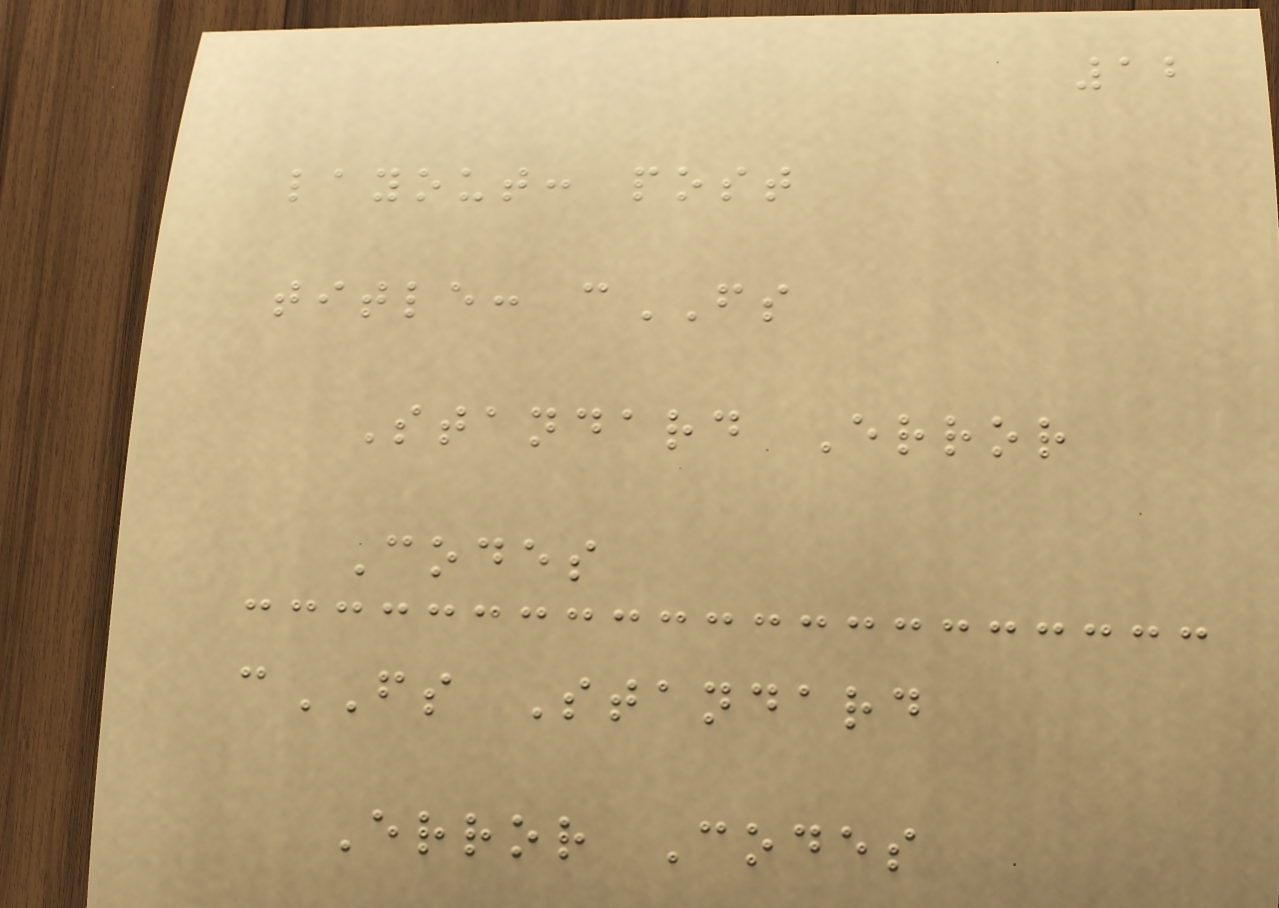12
layout: post
title: cFS
Standard Error
Codes
cFS Standard
Error Codes
